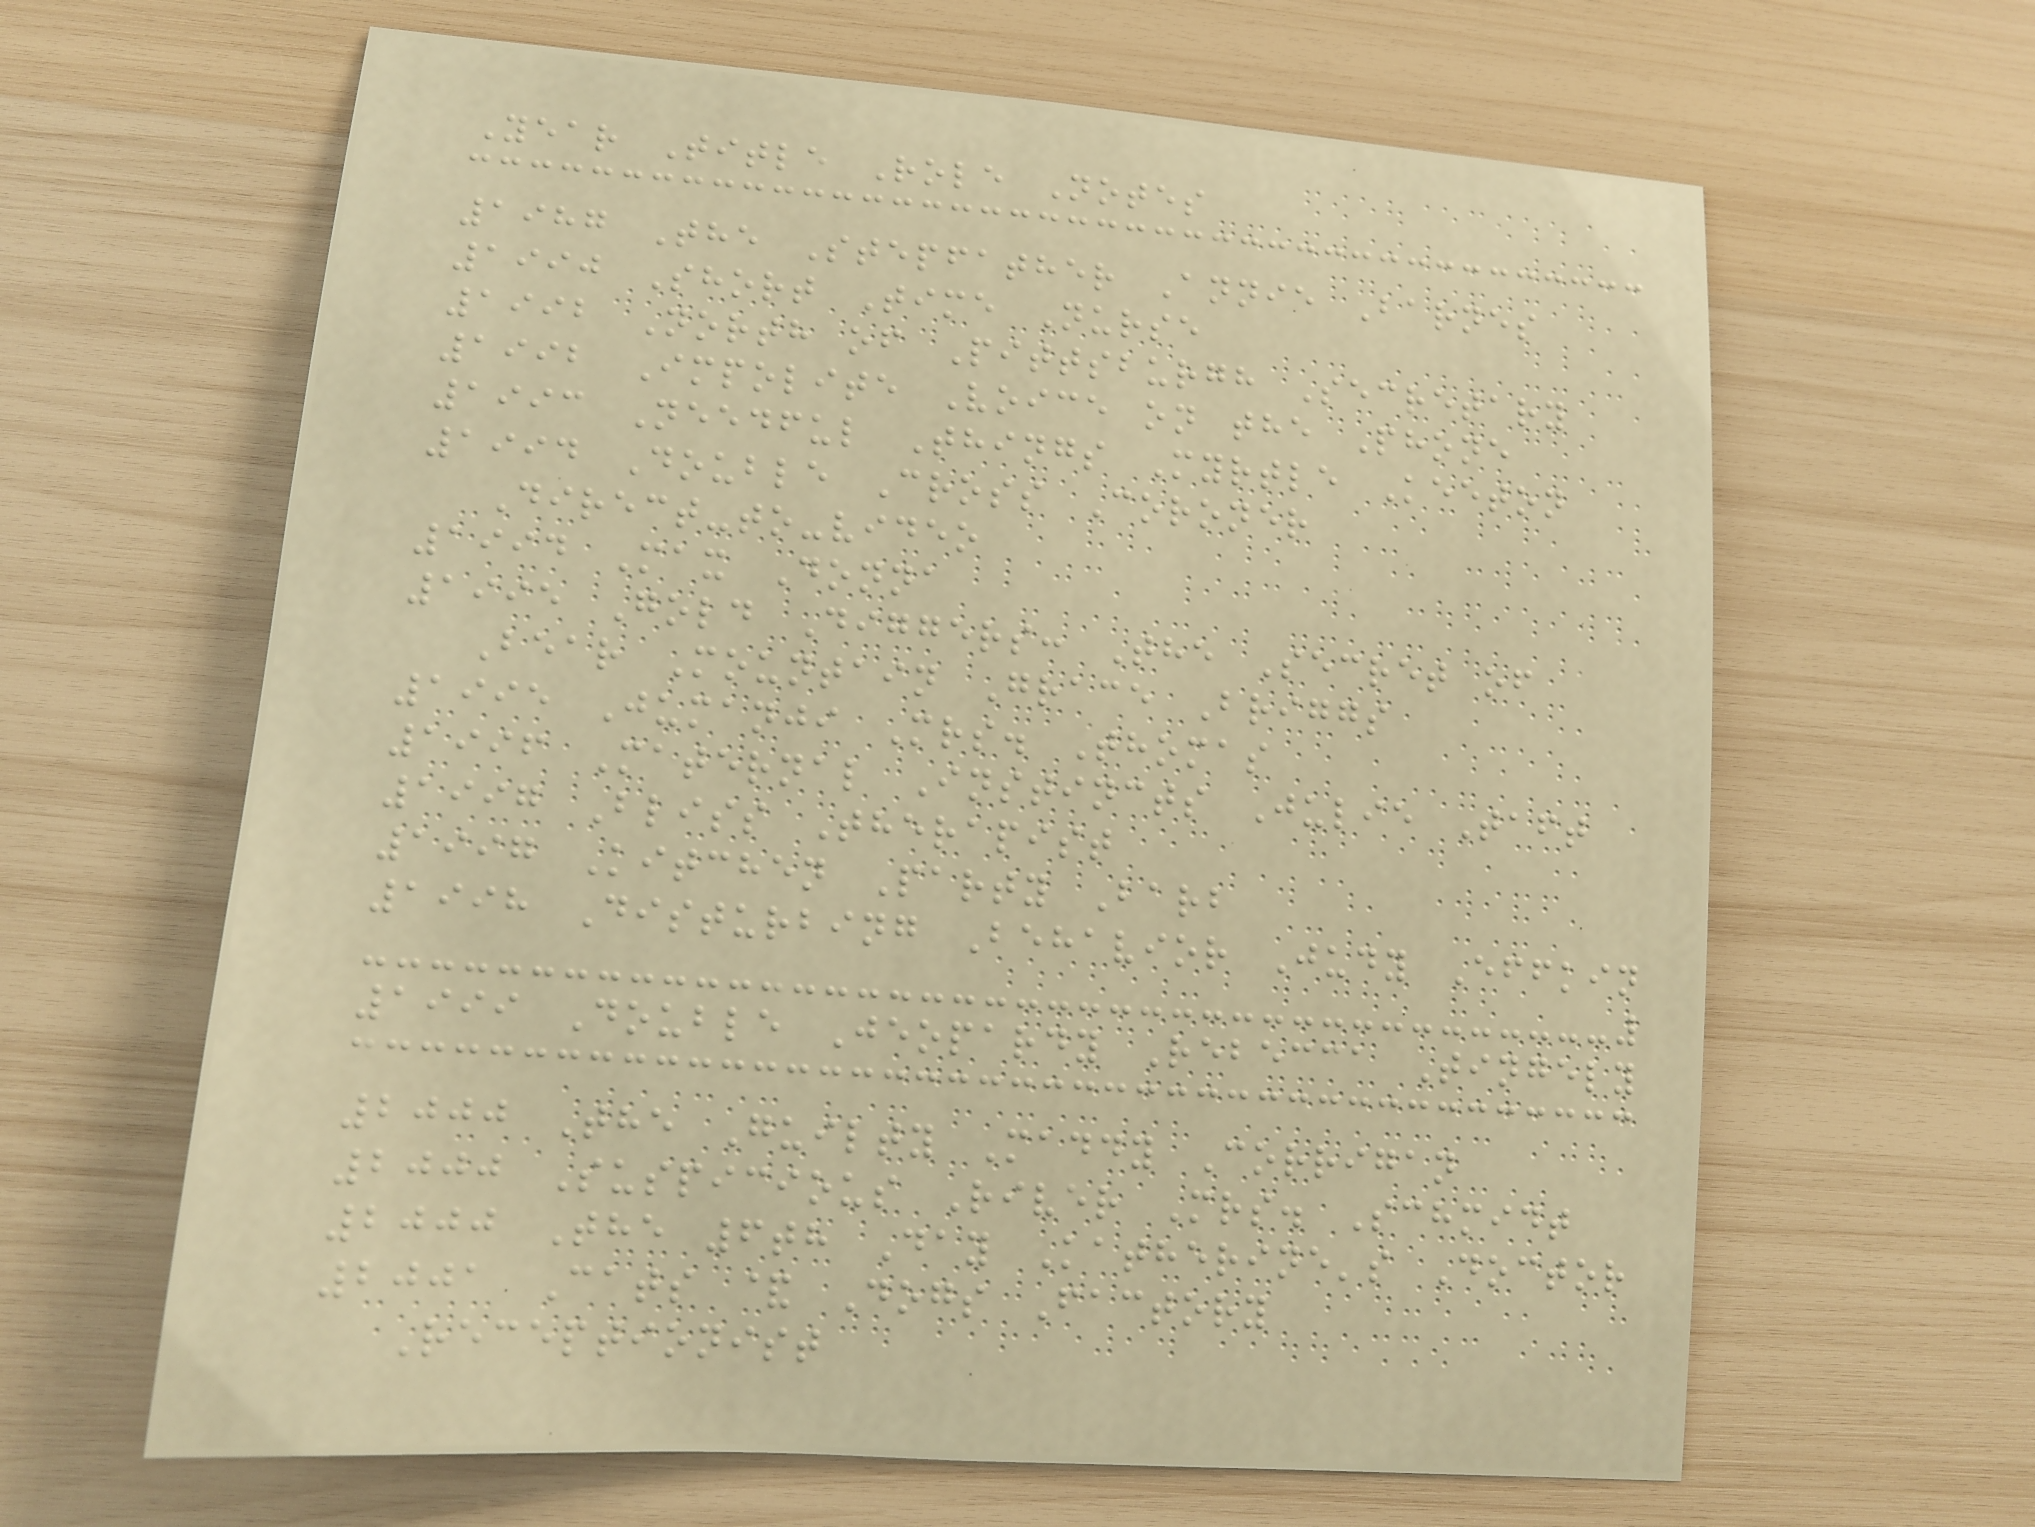Year Title Role Notes
1987 The Stepfather Annie Barnes
1990 Short Time Nurse
1992 North of Pittsburgh Secretary
1992 Impolite Voice on the Phone
1993 Needful Things Myrtle Keeton
1994 Double Cross Coroner
Direct-to-video
1994 Max Donna
1995 Gold Diggers: The Secret of
Bear Mountain Grace Briggs
1995 Jumanji Mrs. Thomas
1996 Maternal Instincts Julie Taft
1997 Bliss Therapist
1997 Kitchen Party Barb
1998 Disturbing Behavior Judy Effkin
1999 Double Jeopardy Rebecca Tingely
2000 The Guilty Maddy Corrigan
2000 Suspicious River Mrs. Schmidt
2000 The 6th Day Katherine's Doctor
2001 Cats & Dogs Factory
Receptionist
